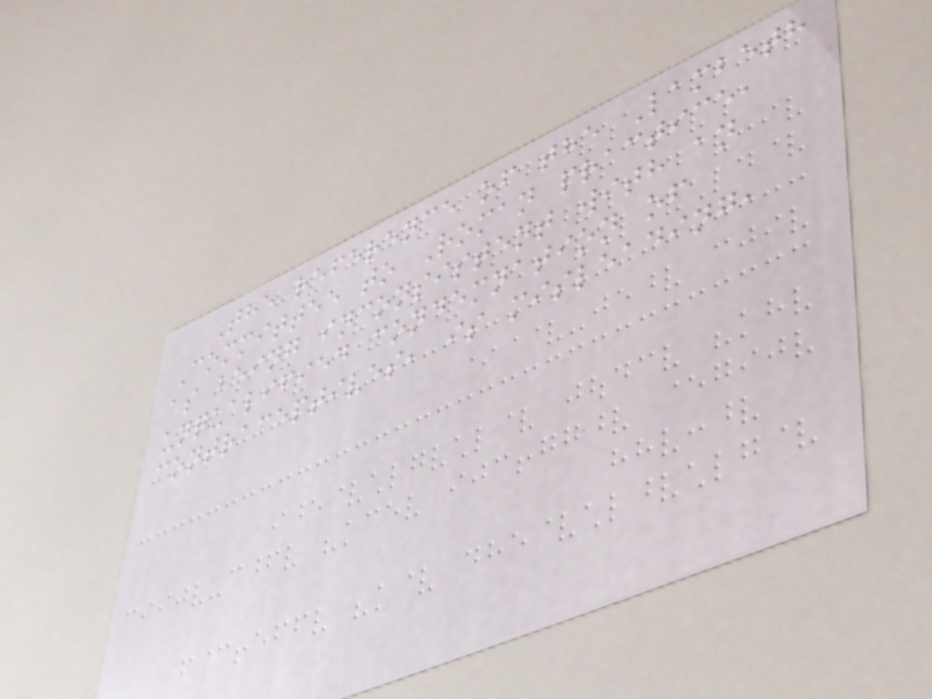The reference of the Lambeth
Committee to Roman practice,
as being inconsistent with an
unqualified condemnation of
contraceptives, is misleading,
